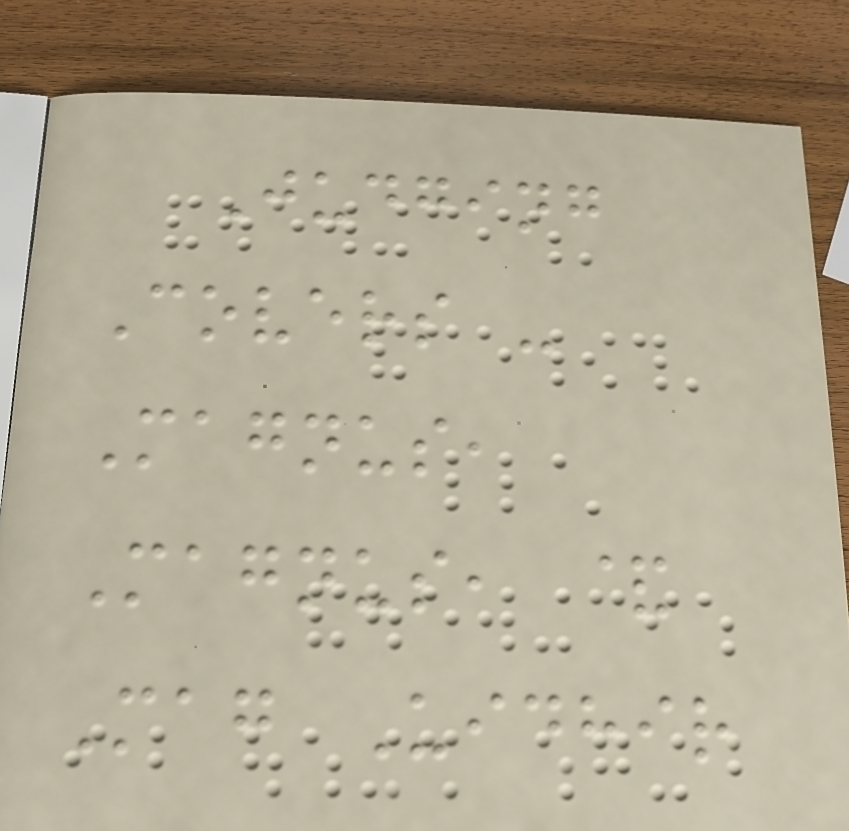Judging
Covers -
Magnus,
Magnus, &
Mag Uidhir
